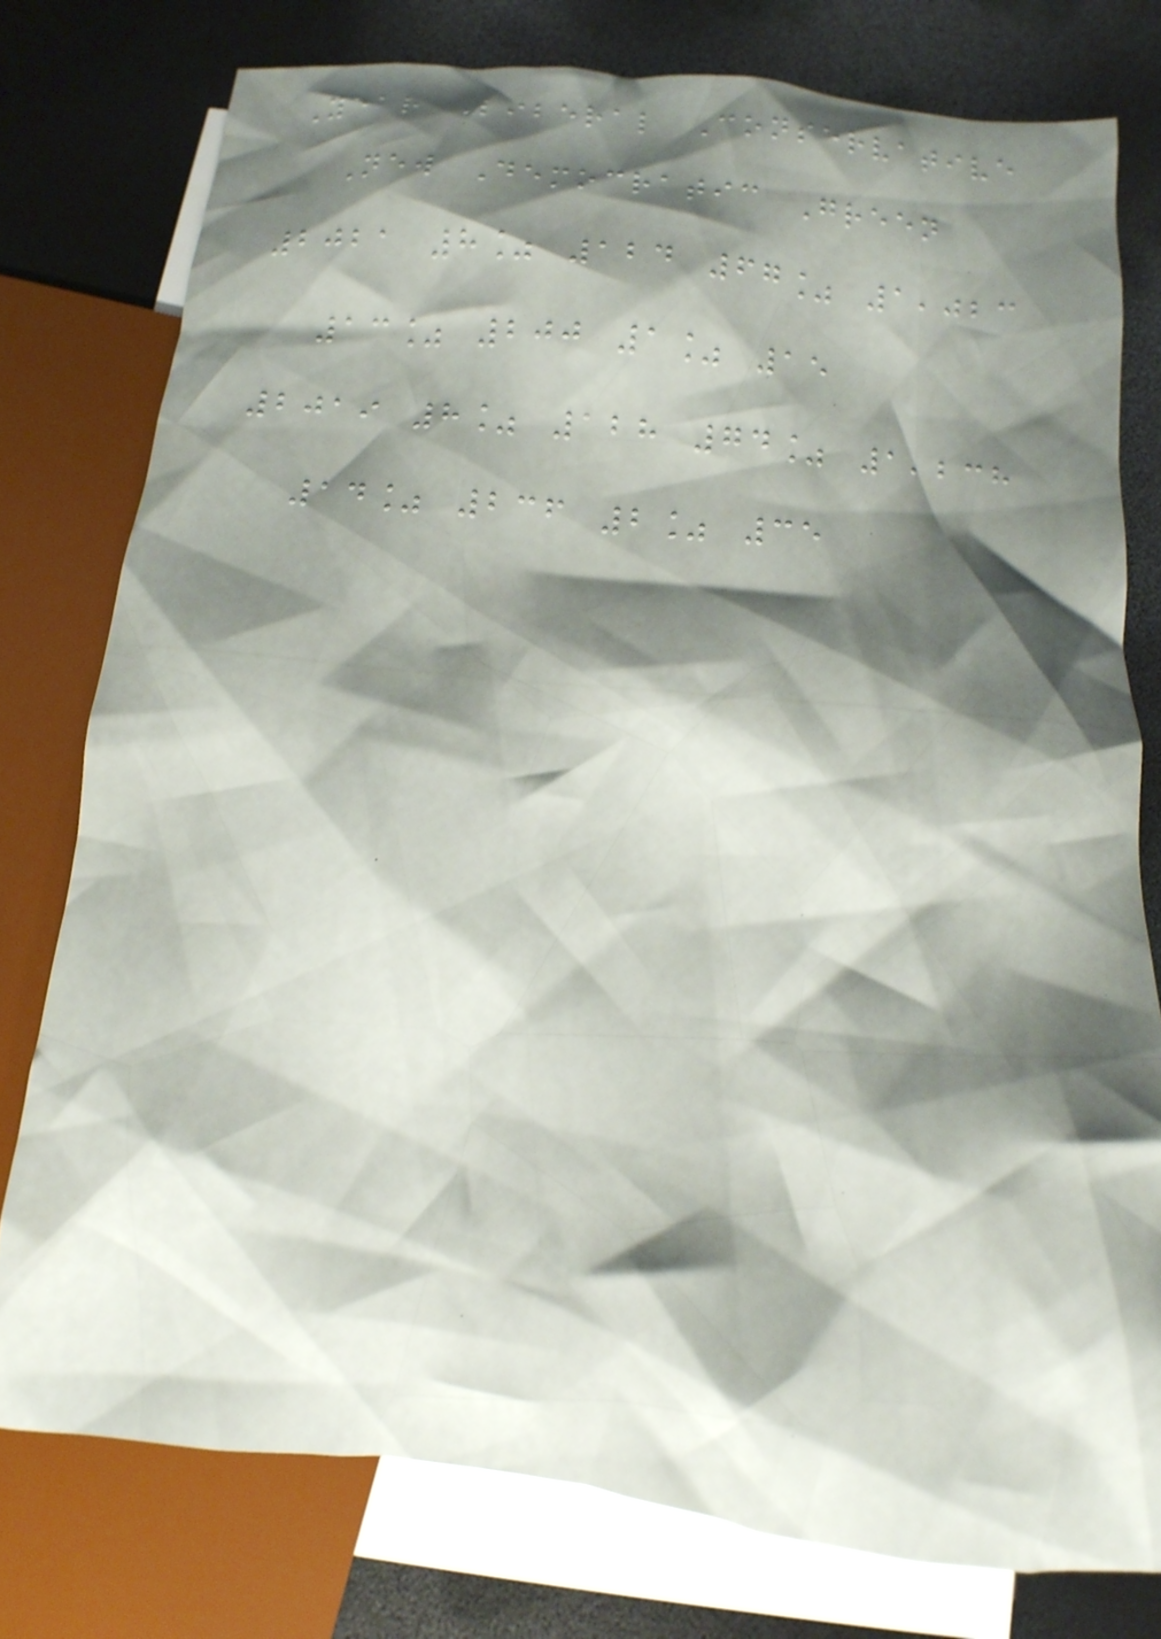Year Liberal Conservative
New Democratic Green
2021 8% 124 67% 1,023
13% 200 1% 15
2019 8% 128 74% 1,238
14% 236 2% 35
